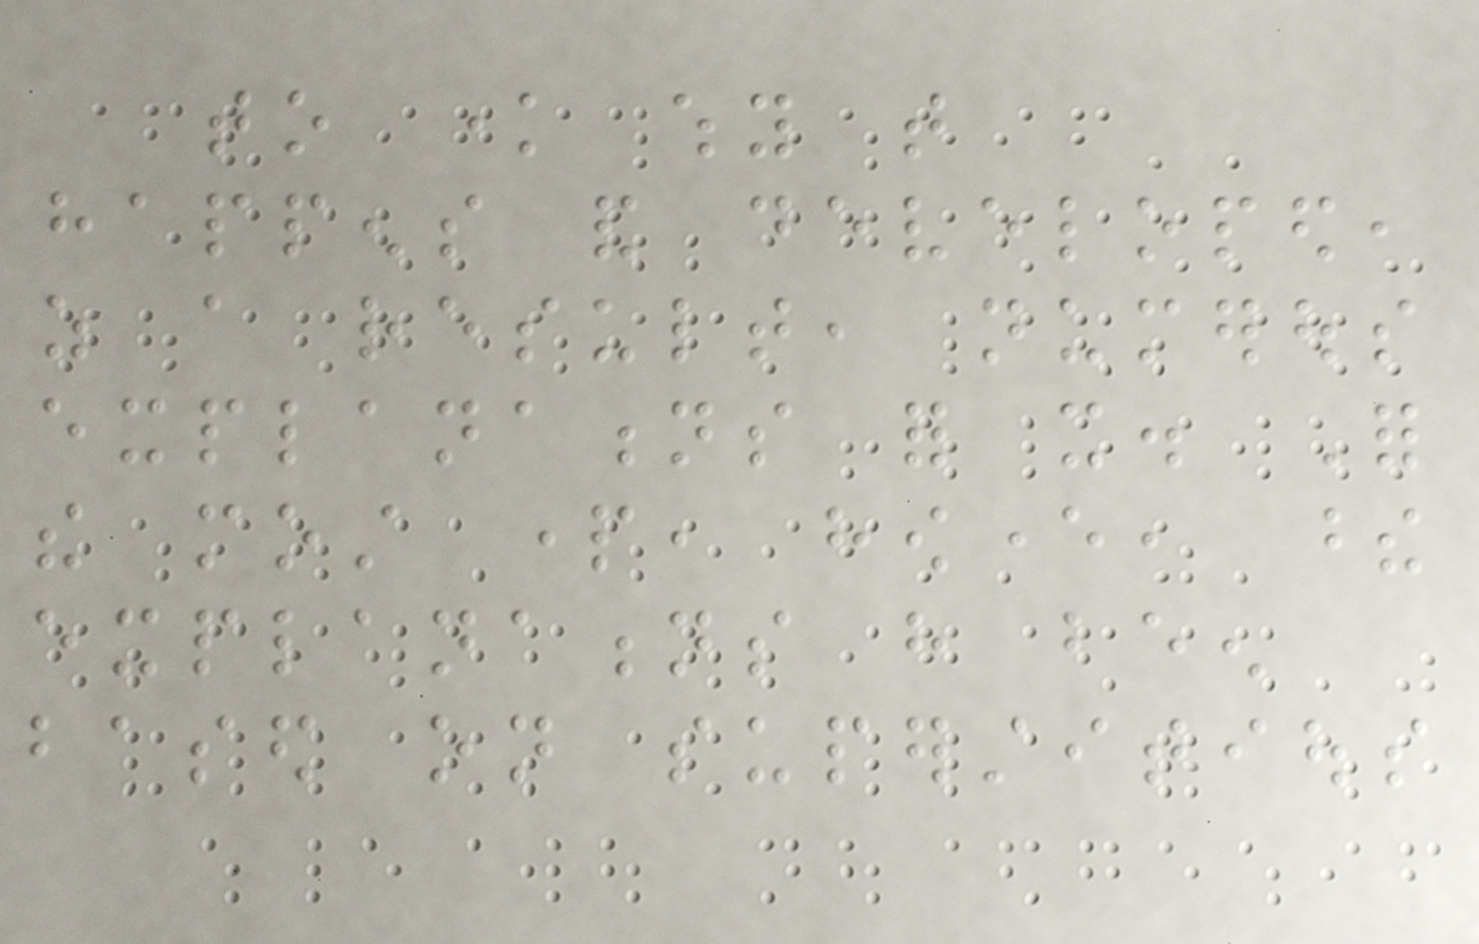to know why that
happens and developed,
as a result, numerous
explanations for it. For
the most part, however, these
explanations have been
based on superstitious
